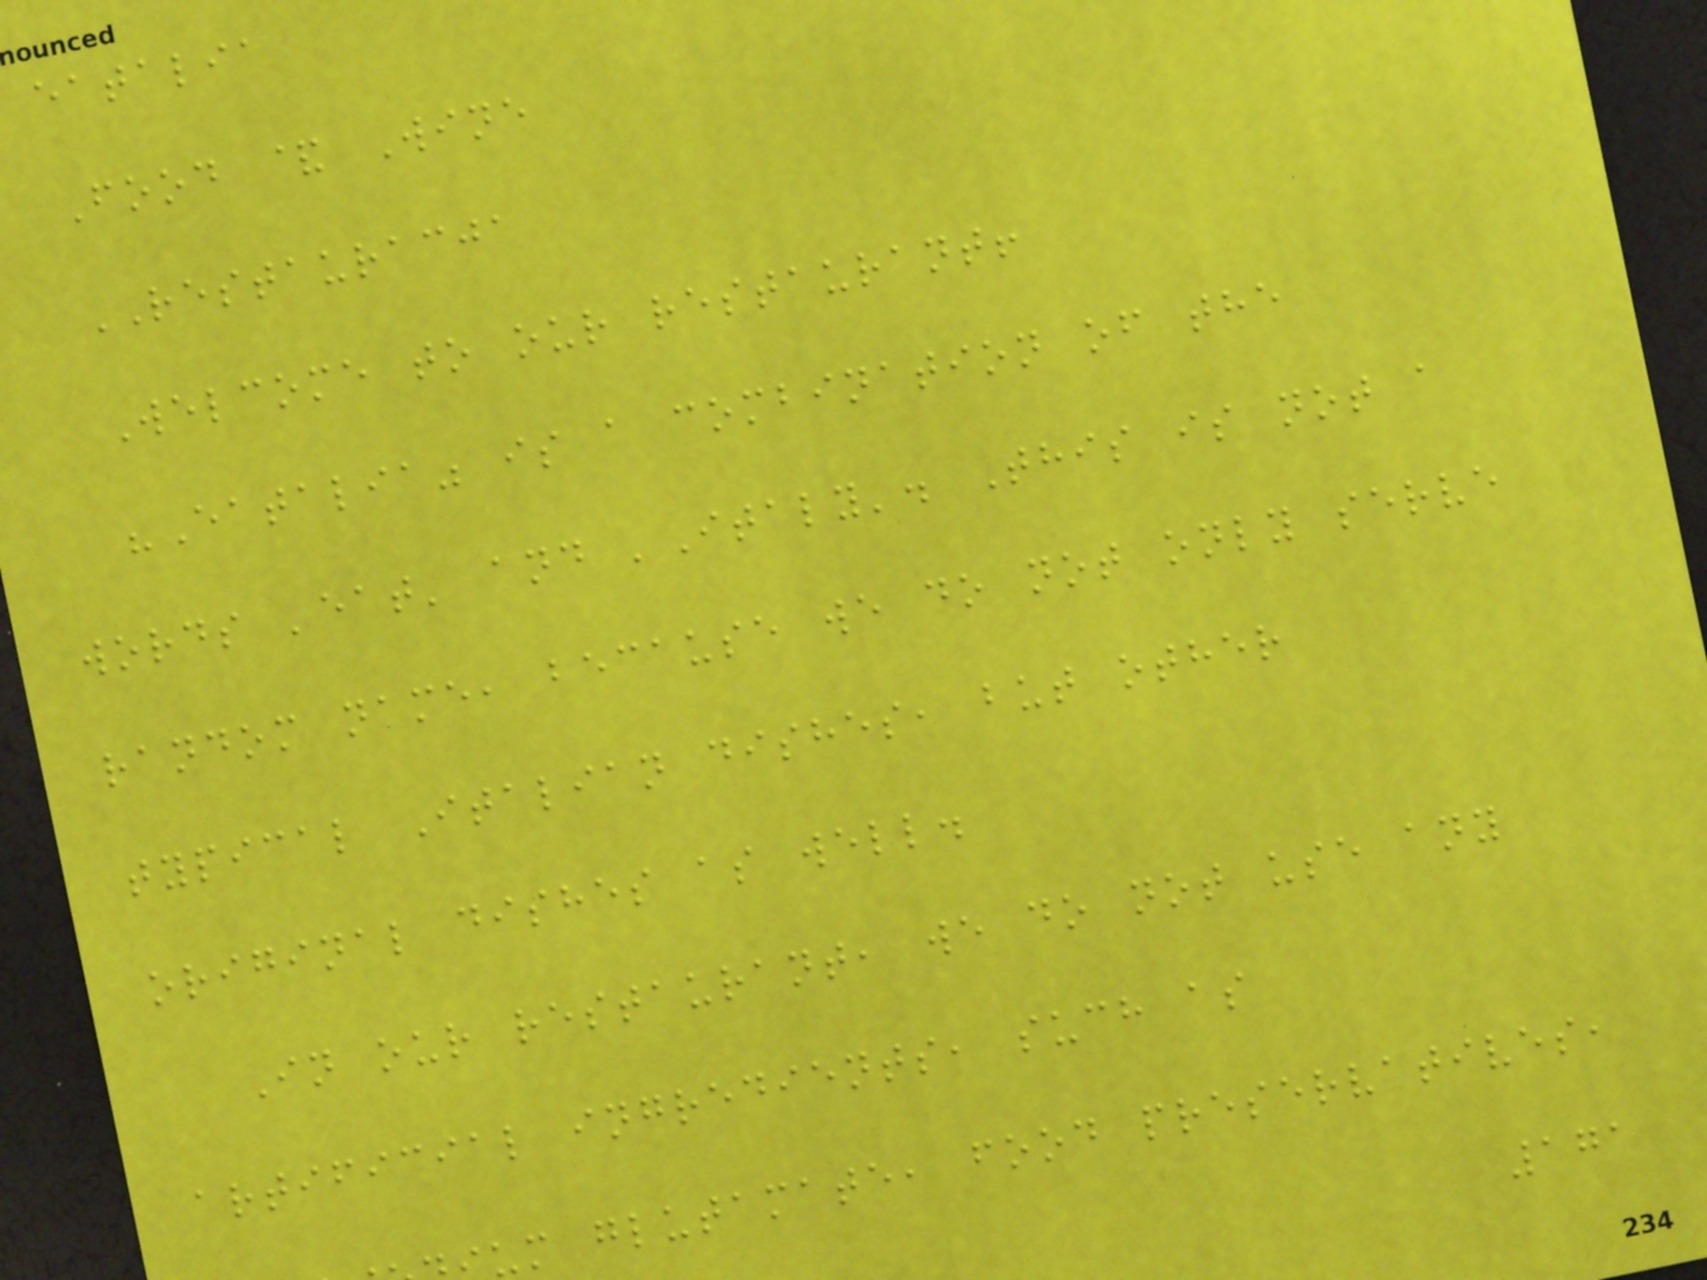eatalia
Food & Wine
RESTAURACJA
Welcome to our restaurant!
"Eatalia" is a combination of the
words 'eat' and 'Italy'. This is not a
random name, because we do not only serve
typical Italian dishes, but other
original dishes as well.
In our restaurant, we do not use any
artificial ingredients, such as
um glutamate, food preservatives,
171
